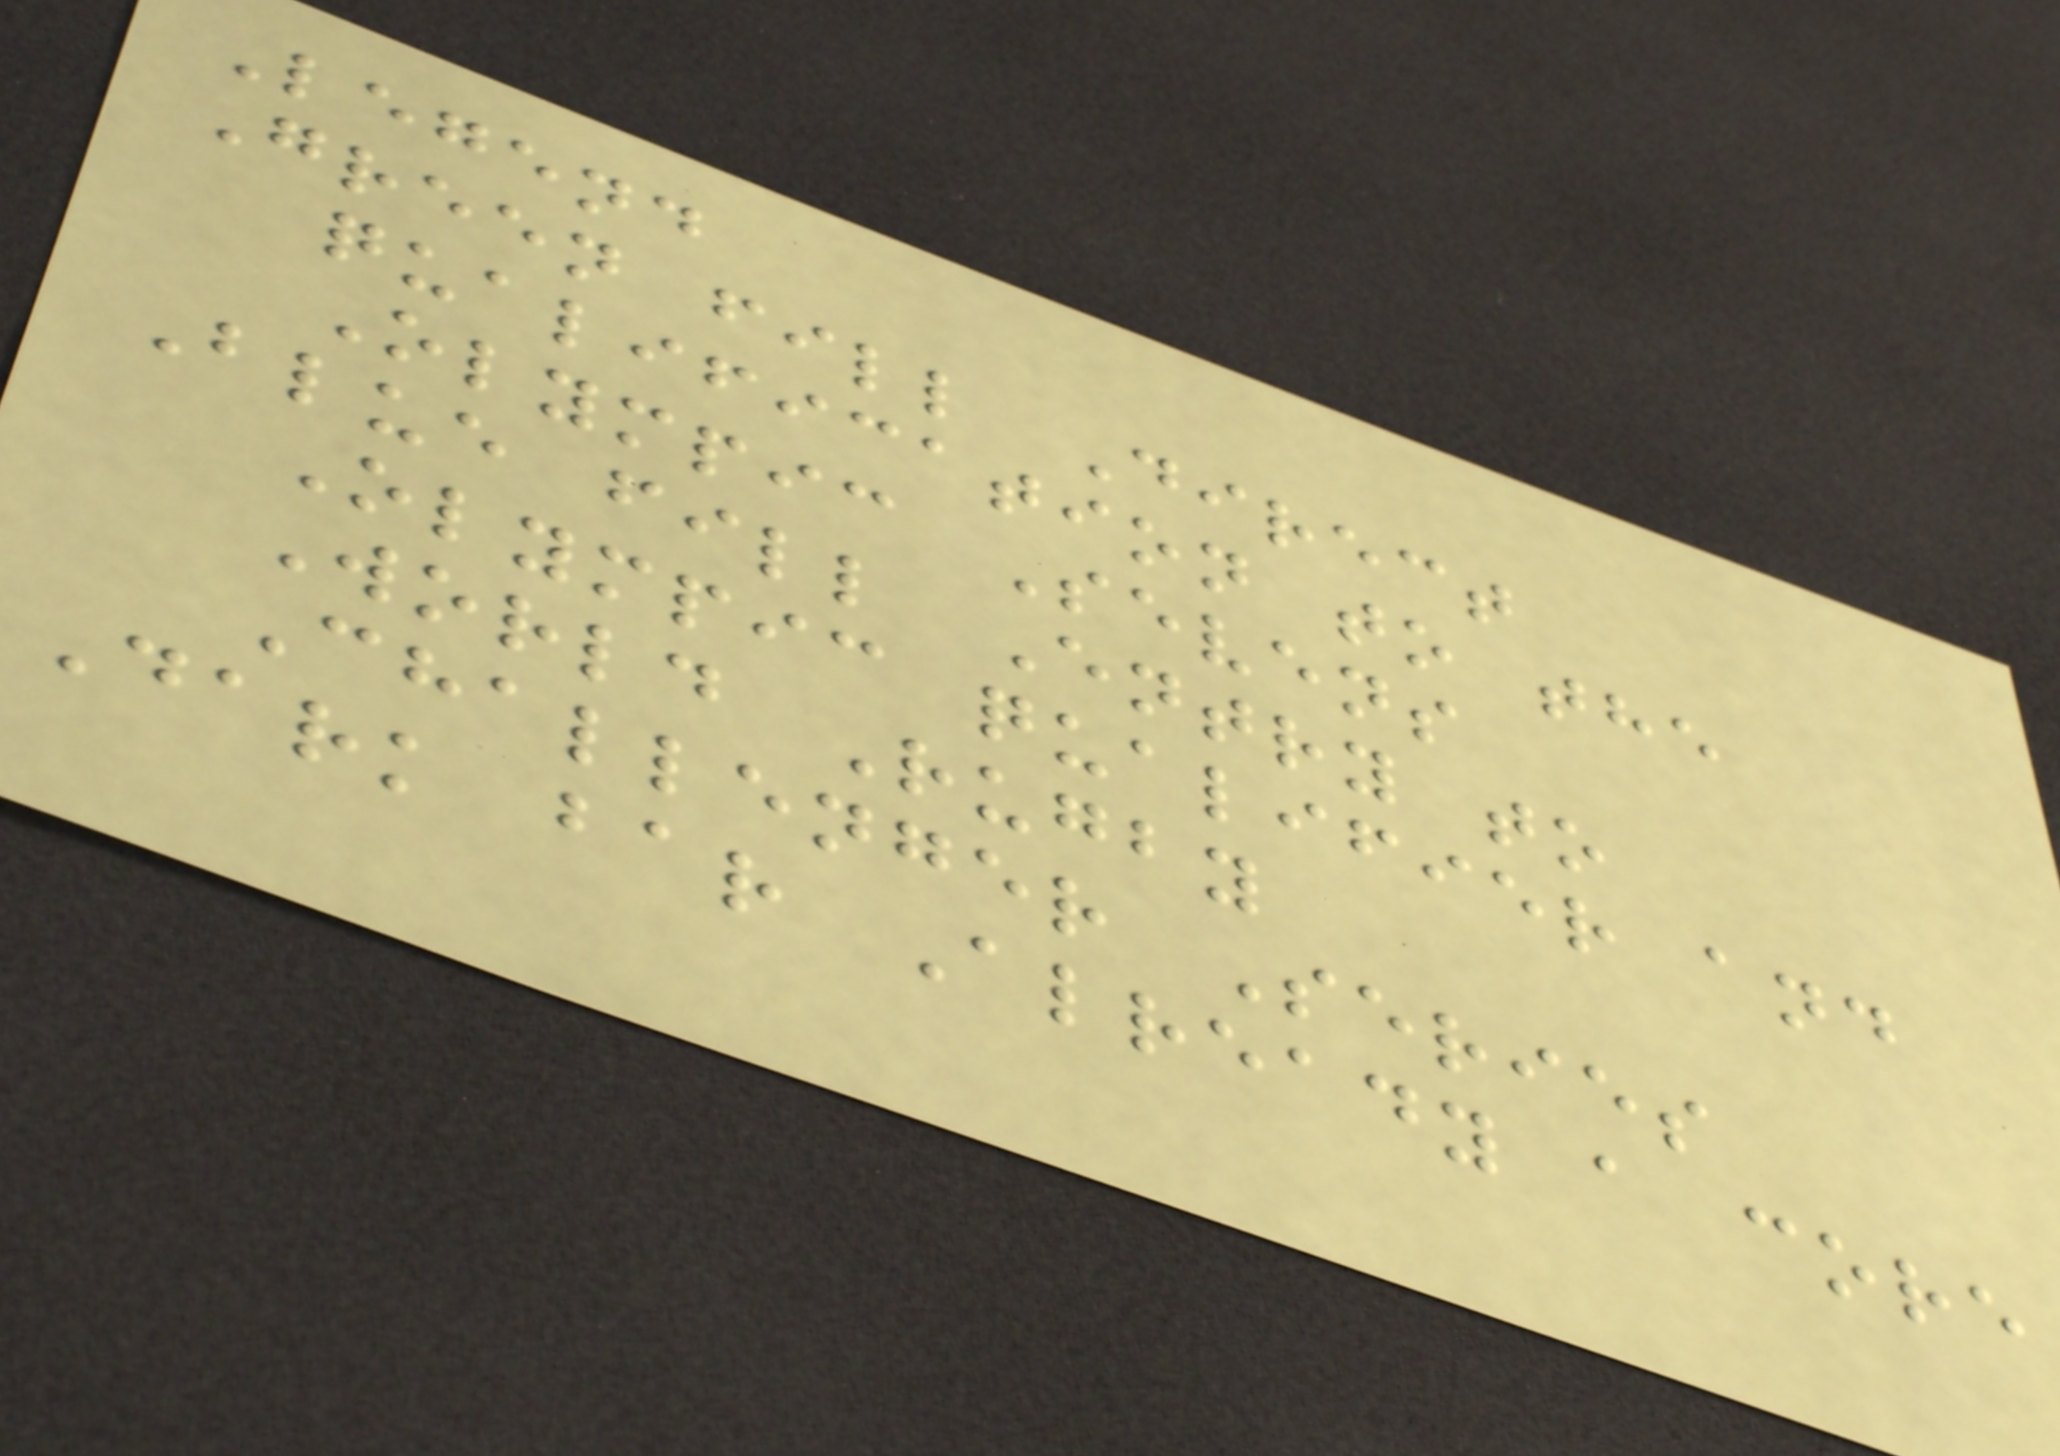Legend
Green fill Direct
qualification to the
Olympic Sevens
Blue fill Entry to
Olympic qualifier and
World Rugby
Challenger Series
Dark bar Already a core
